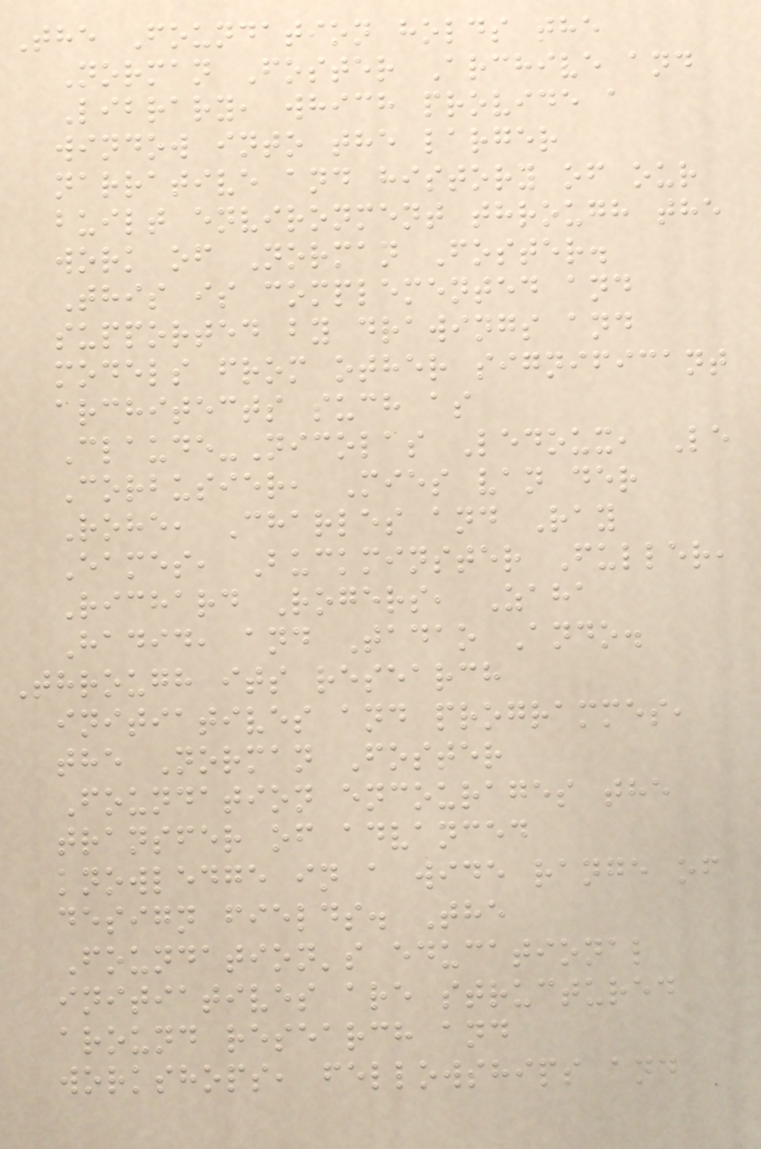The Foundation holds the
Norman Foster Archive and
Library, which provide a
window into the larger
narrative and history of our
built environment through the
work of Norman Foster.
This is complemented and
supported by drawings and
models from other significant
architects such as
Claude-Nicolas Ledoux, Le
Corbusier, Mies van der
Rohe, Charles and Ray
Eames, Buckminster Fuller,
Richard Rogers, Zaha
Hadid, and Tadao Ando.
Through its research
initiatives and programmes,
the Norman Foster
Foundation encourages the
transfer of advanced
knowledge in a wide range of
design fields. The
Foundation's educational
initiatives are structured
around research and
workshops, fellowships and
